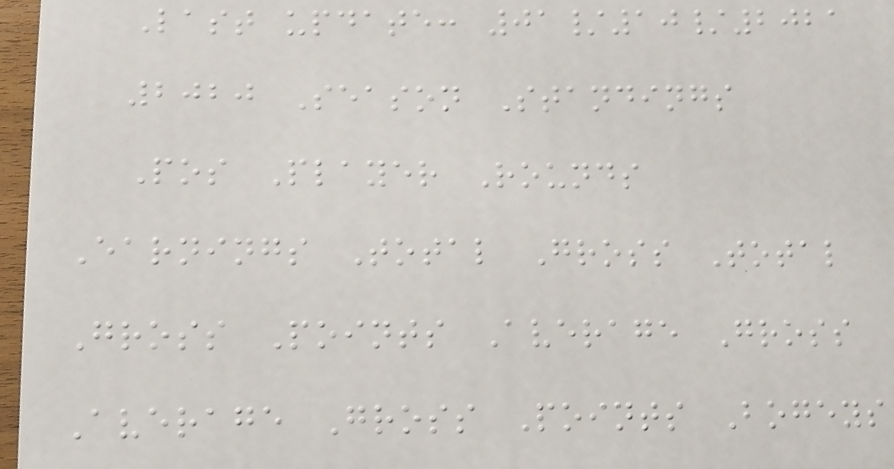Last update: 01/10/2021
2020 Season Standings
Pos Player Rounds
Earnings Total Gross Total
Gross Points Average Gross
Average Gross Points Bogeys
